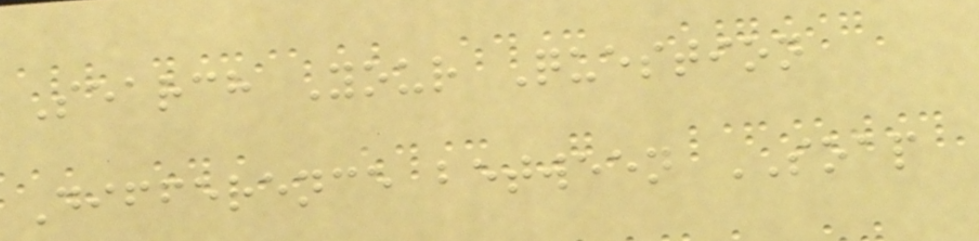Search Your Question
Difference between SOAP
